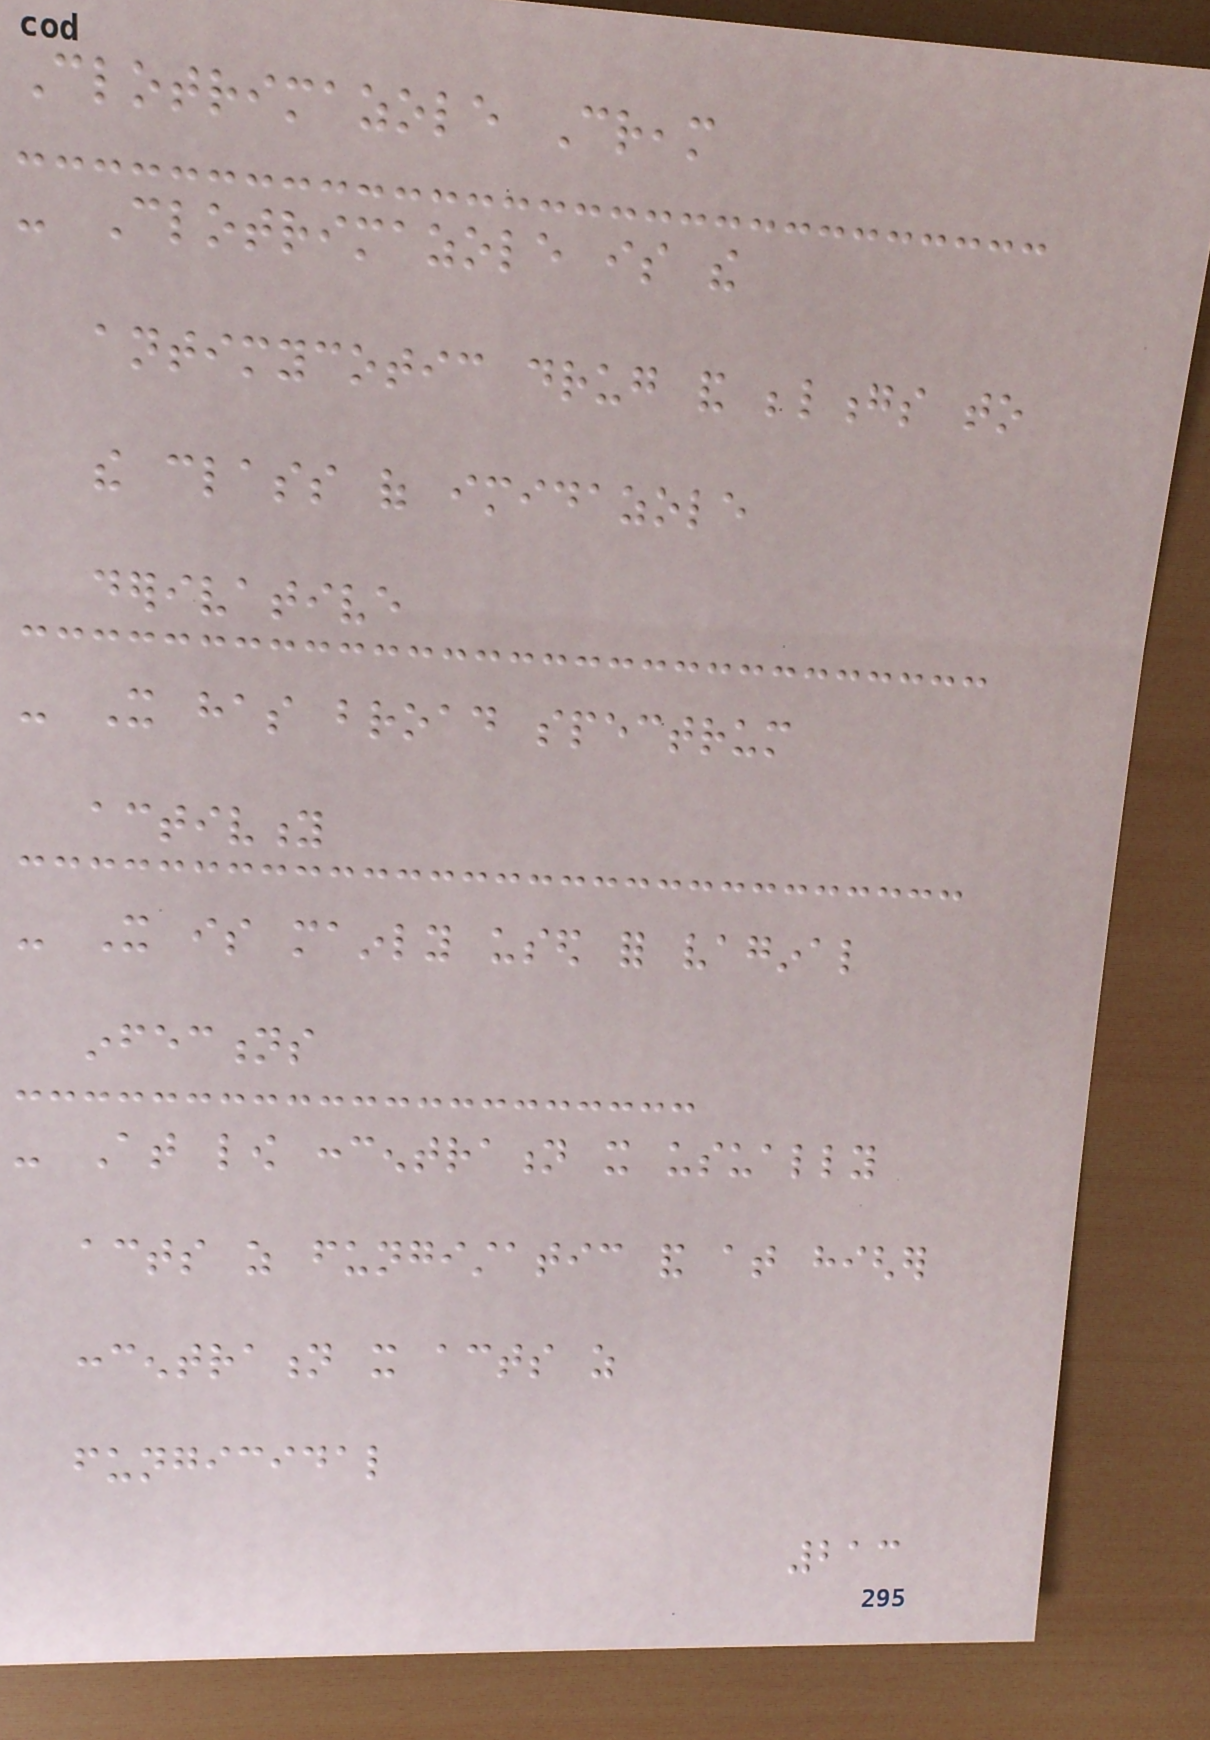Clotrimazole Cream
- Clotrimazole is the
antimycotic drug and belongs to
the class of imidazole
derivative
- It has broad spectrum
activity
- It is mainly used for vaginal
infections
- At low concentration it usually
acts as fungistatic and at higher
concentration it acts as
fungicidal
213
